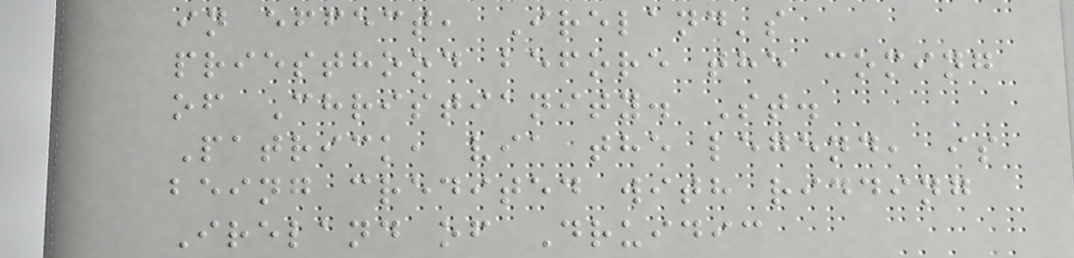in effect, Ireland's
priesthood before the coming
of Christianity. St.
Patrick, via the legend, is
being credited with ridding
Ireland of Druidic
